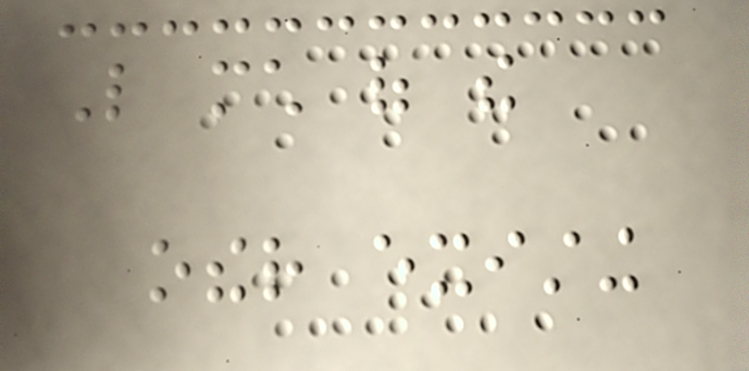Like much of the
other existing
